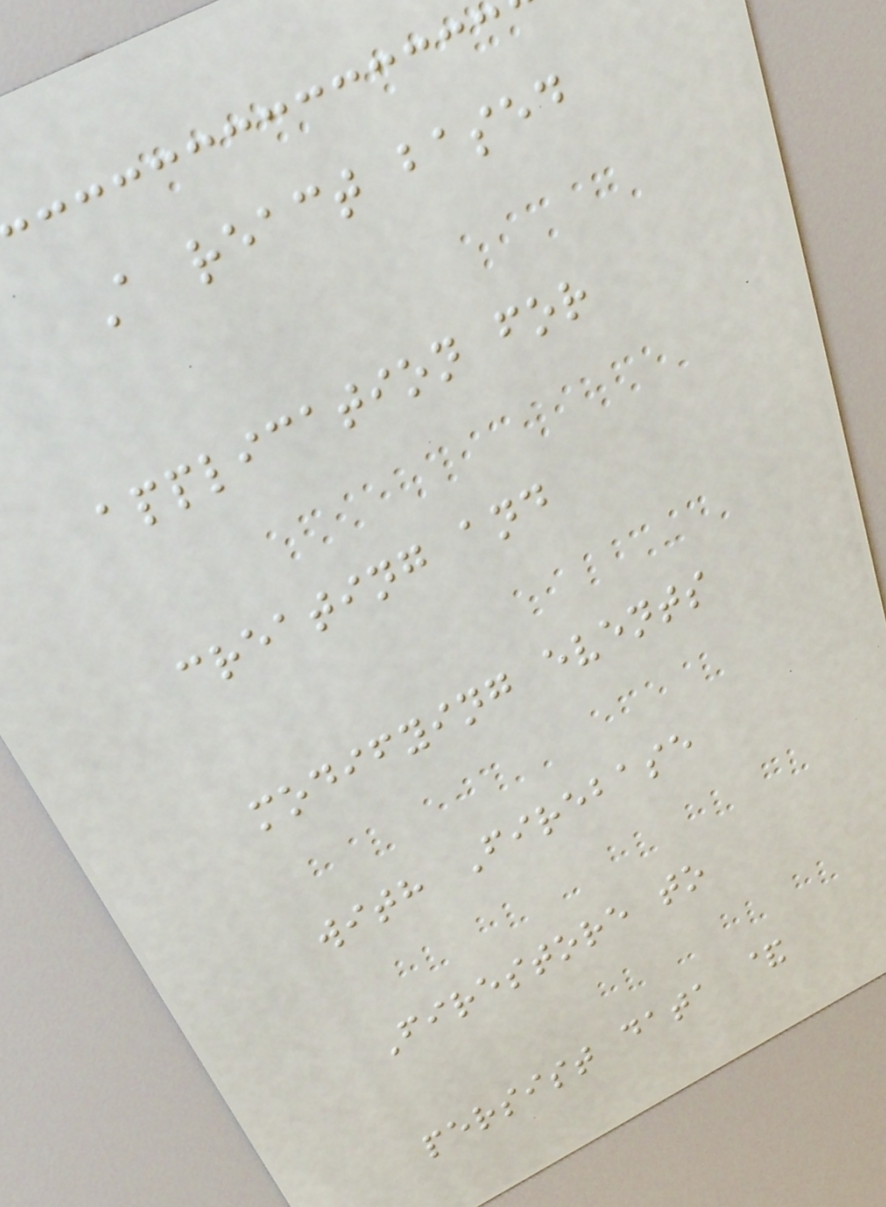A react based
application for
creating and
modifying events
with Firebase
Firestore to
persist data &
